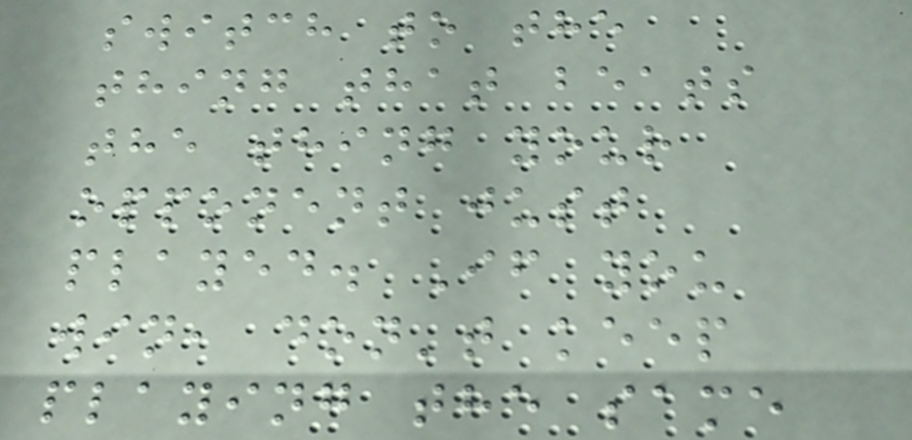switch to the
thing that beats
the thing your
opponent just
played. If you
win, don't keep
playing the same
